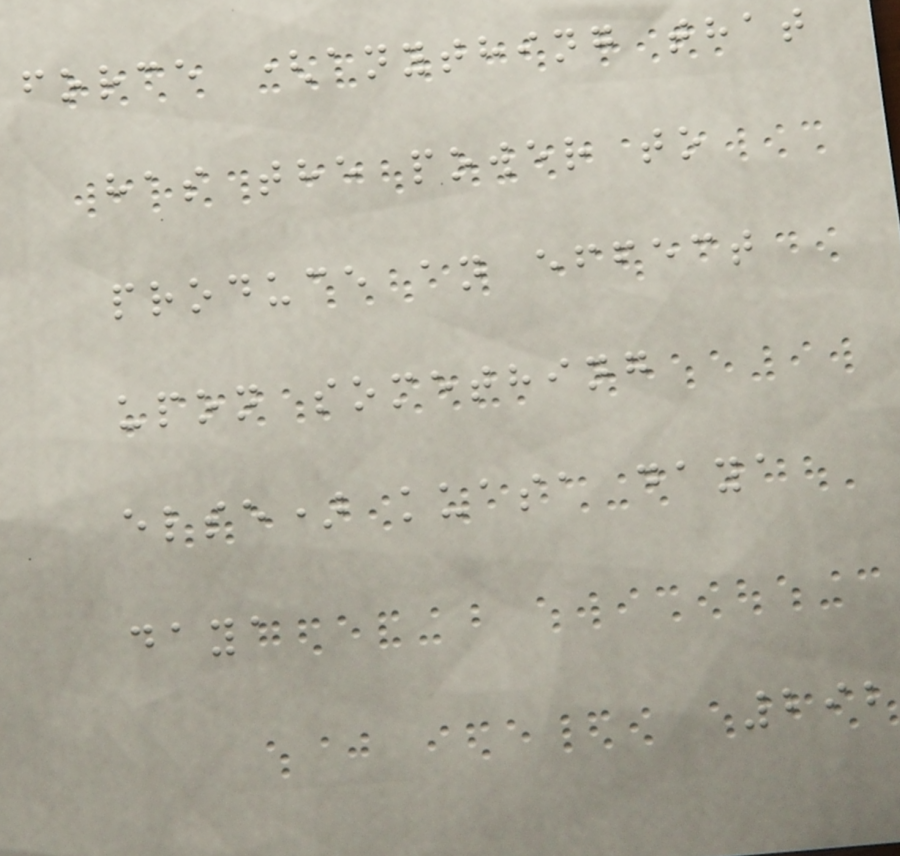force (anything that
has the power to
produce an effect
upon something
else) kuasa daya
daya
292
